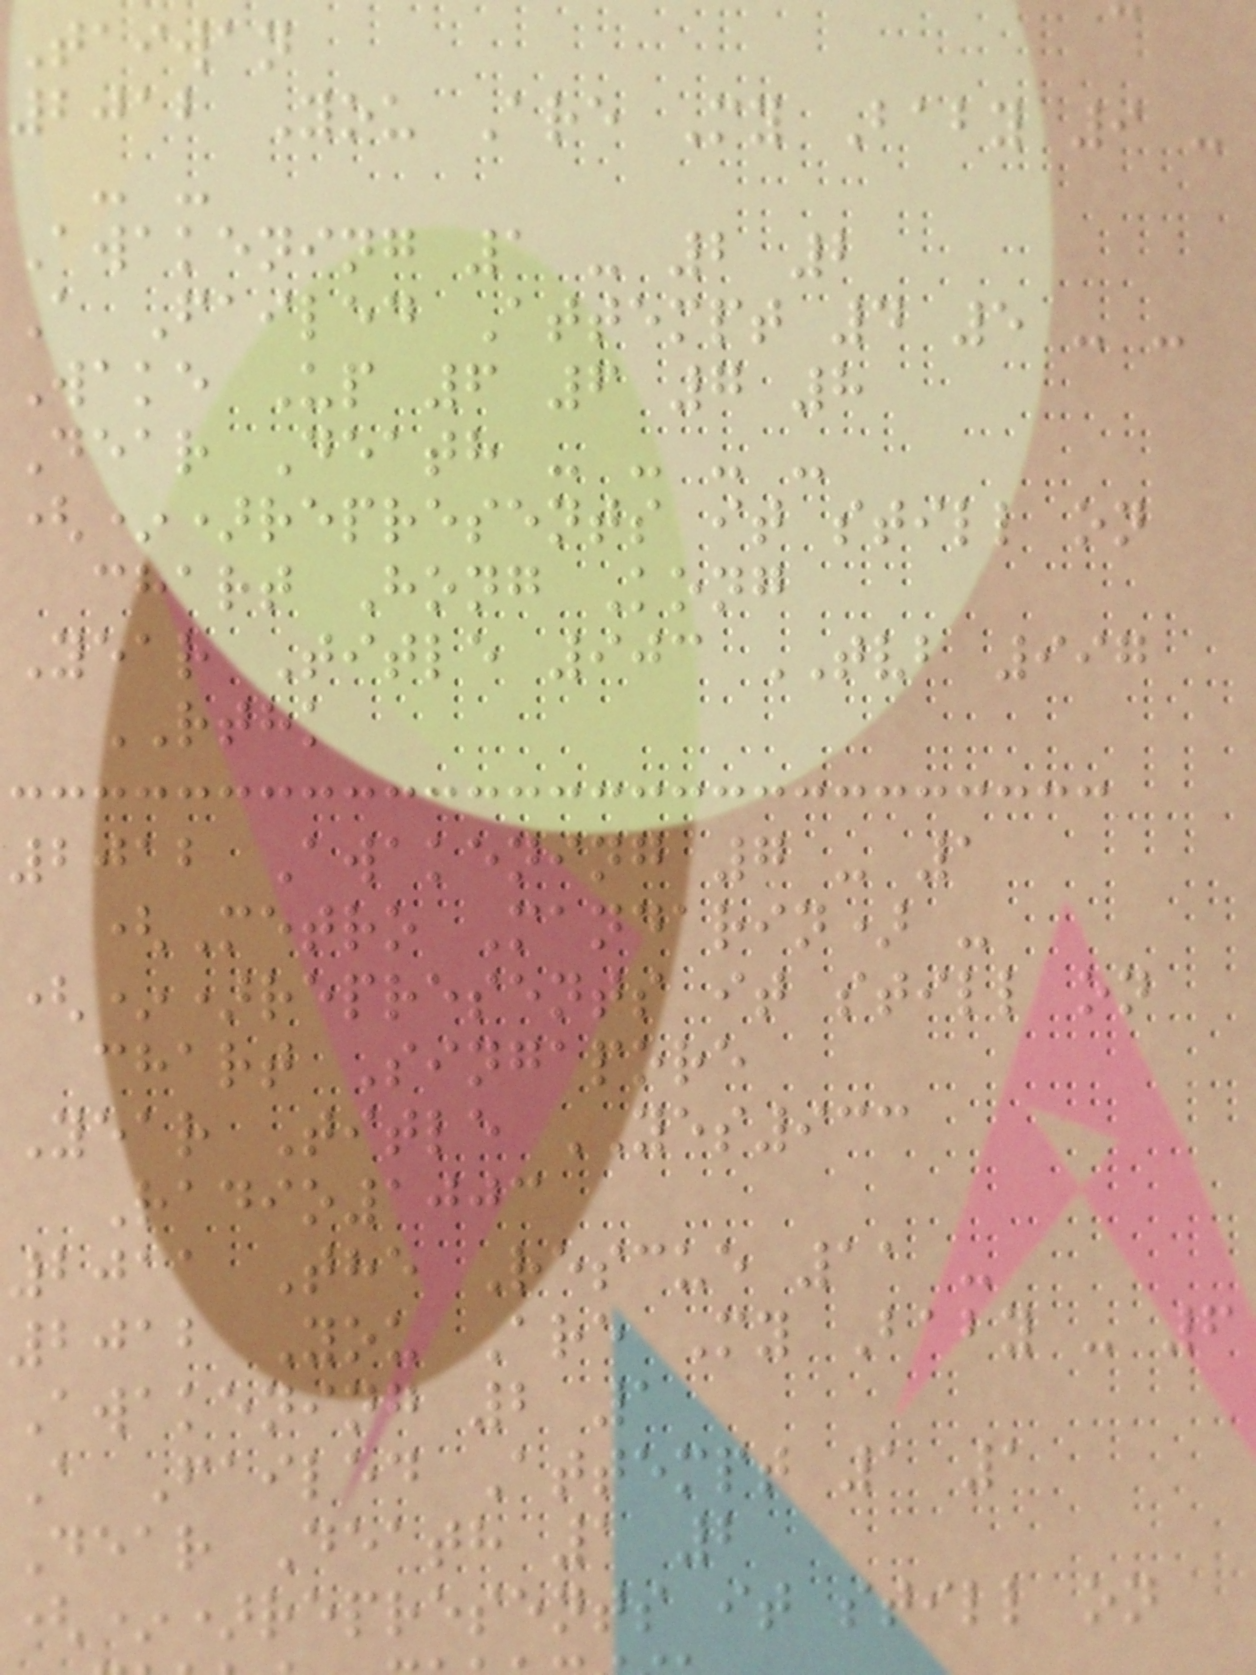Taiwan
2012 You Are My Baby 9 -
- -
Awakening 1 - 2 2
A Failed Attempt 4 5 - -
Wake Up 6 6 7 8
Dear Death - - - -
(*)represents it still on
chart Hong Kong
Year Title 903 TVB 997
RTHK
2012 Awakening 7 - 1
(Metro Mandarin) -
(*)represents it still on
chart Singapore
Year Title YES933
Radio1003
2011 The Rescue 11 -
2012 You Are My Baby - 6
Awakening 2 1
A Failed Attempt 1 1
Dear Death 1 2
(*)represents it still on
